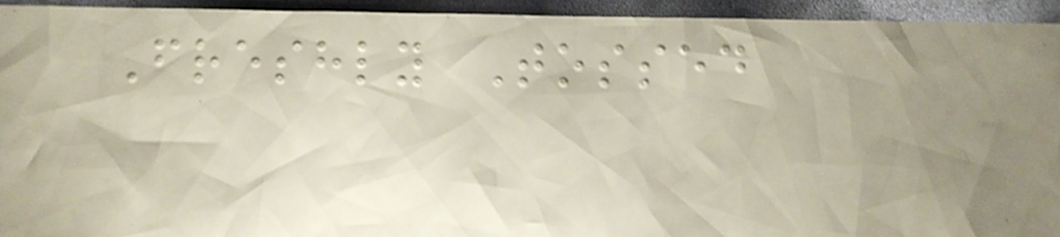Freshly Tossed
